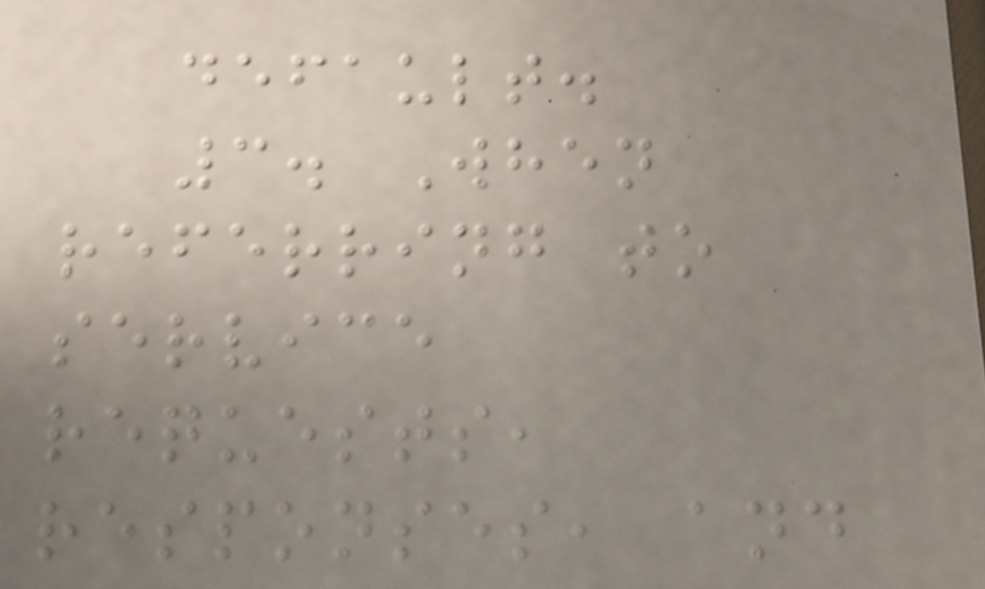default.
3. When
referring to
service
requests,
responses, and
